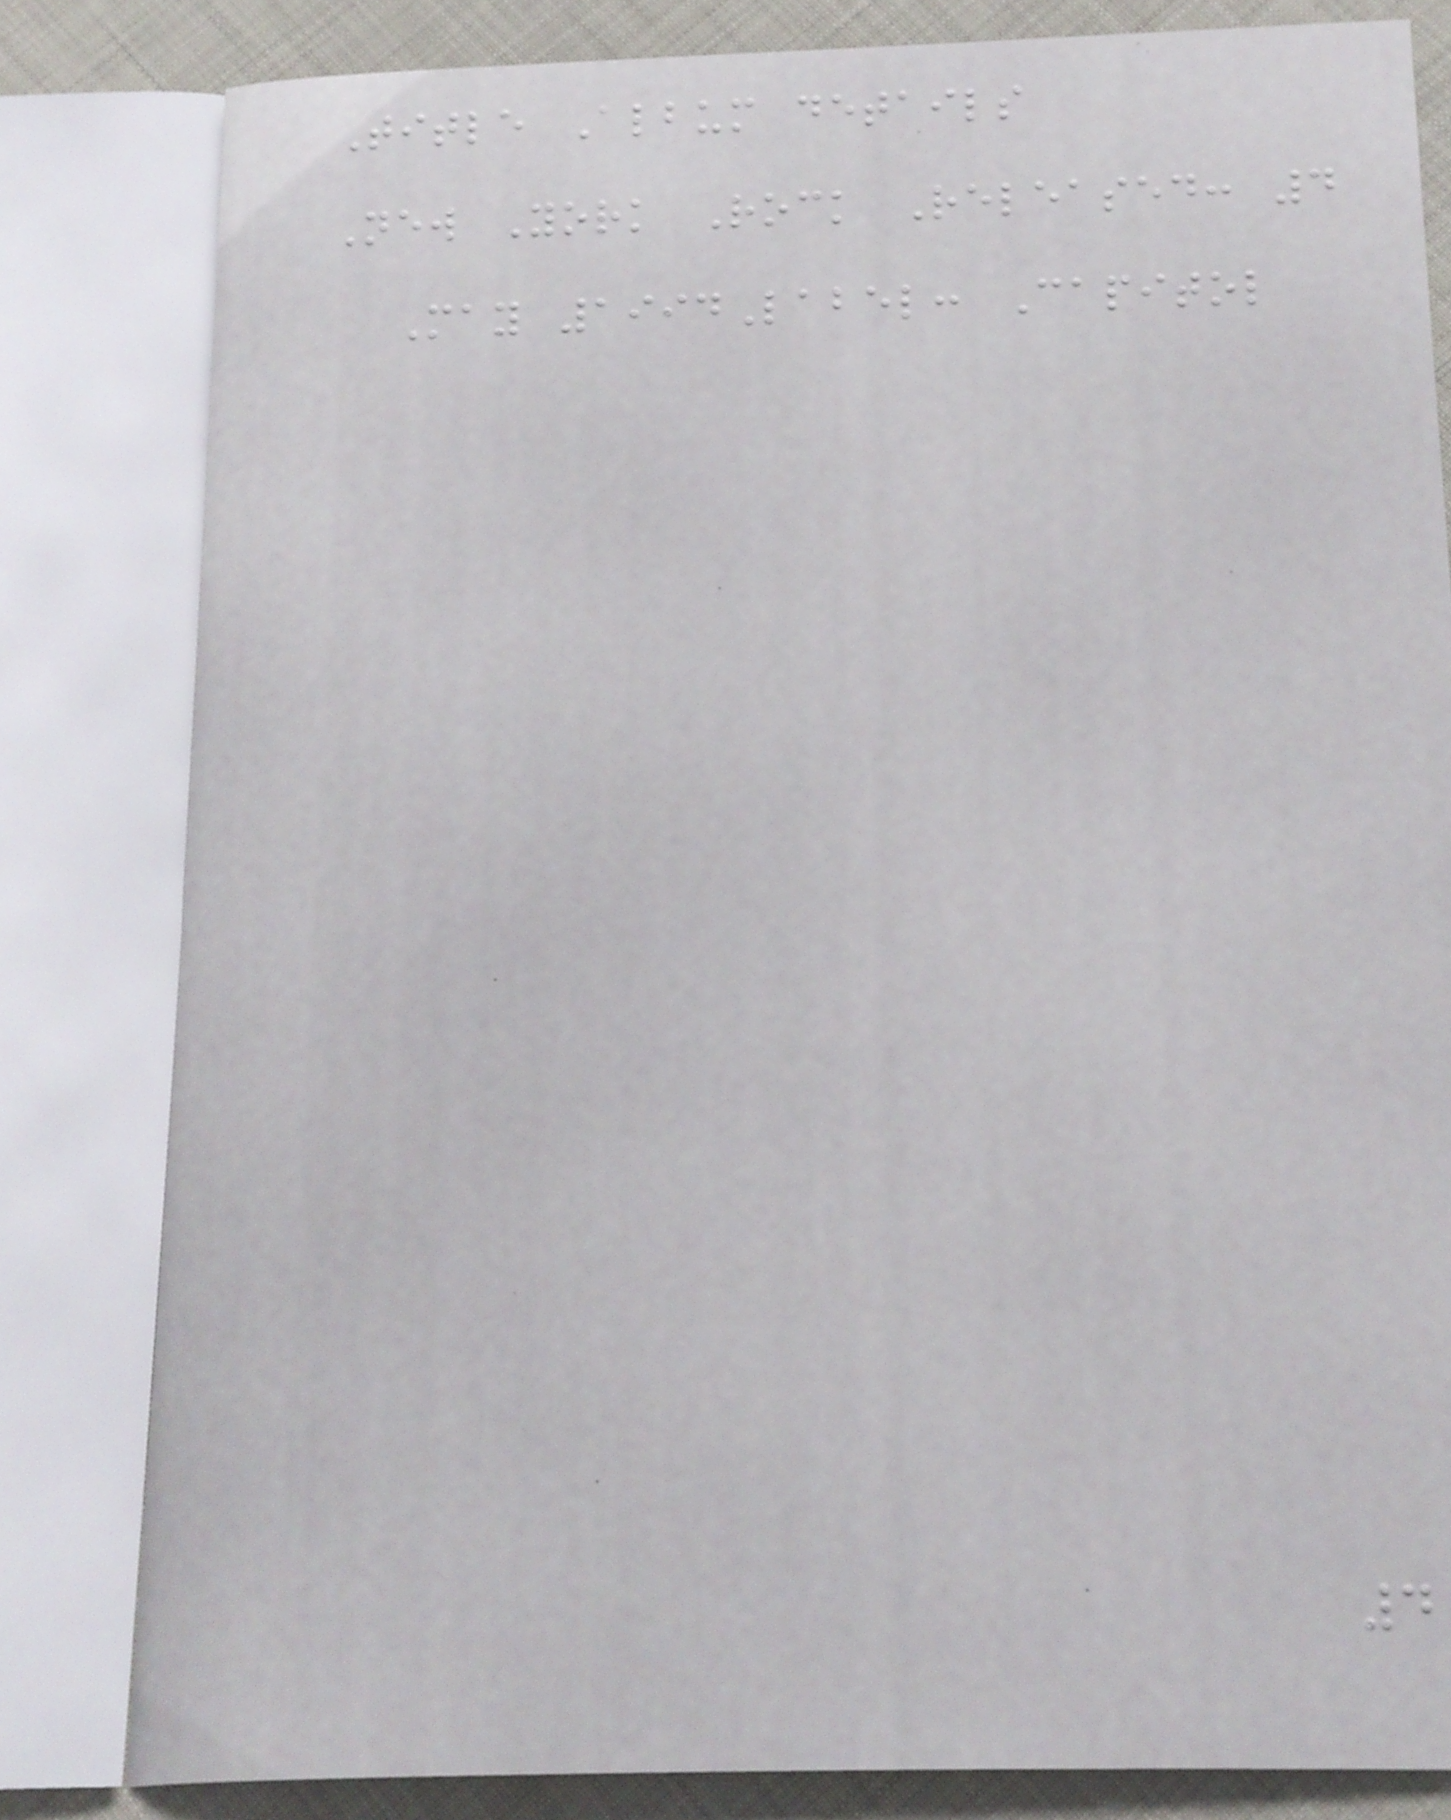Title Album details
New York Rock Released: 4
May 1994Label: Capitol
4
